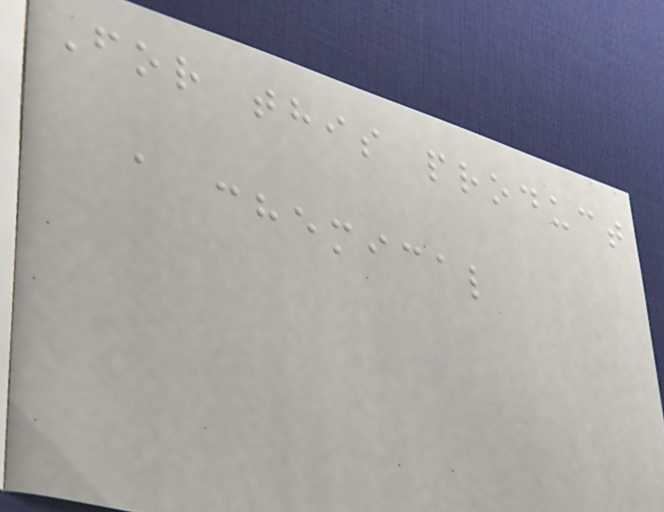For this product
a chemical
